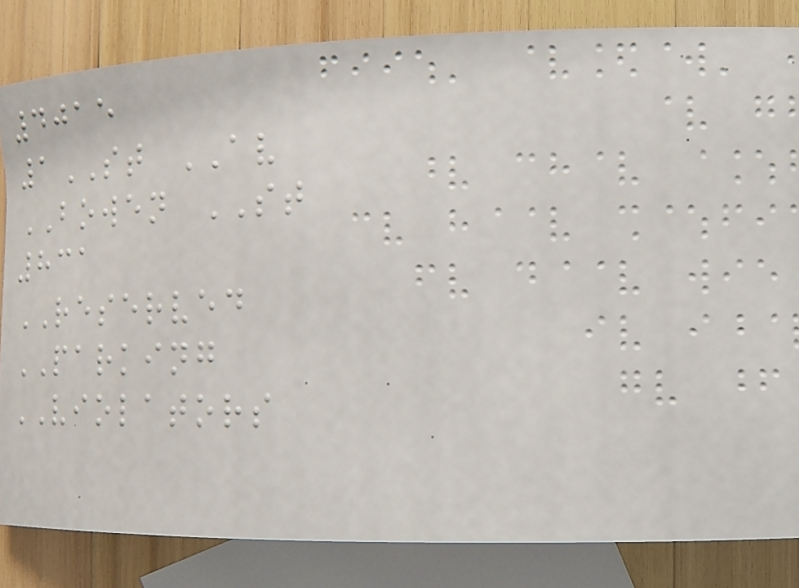4015
1ST AV
BOWEN ST
831
RESERVED
PARKING
VIOLATORS
